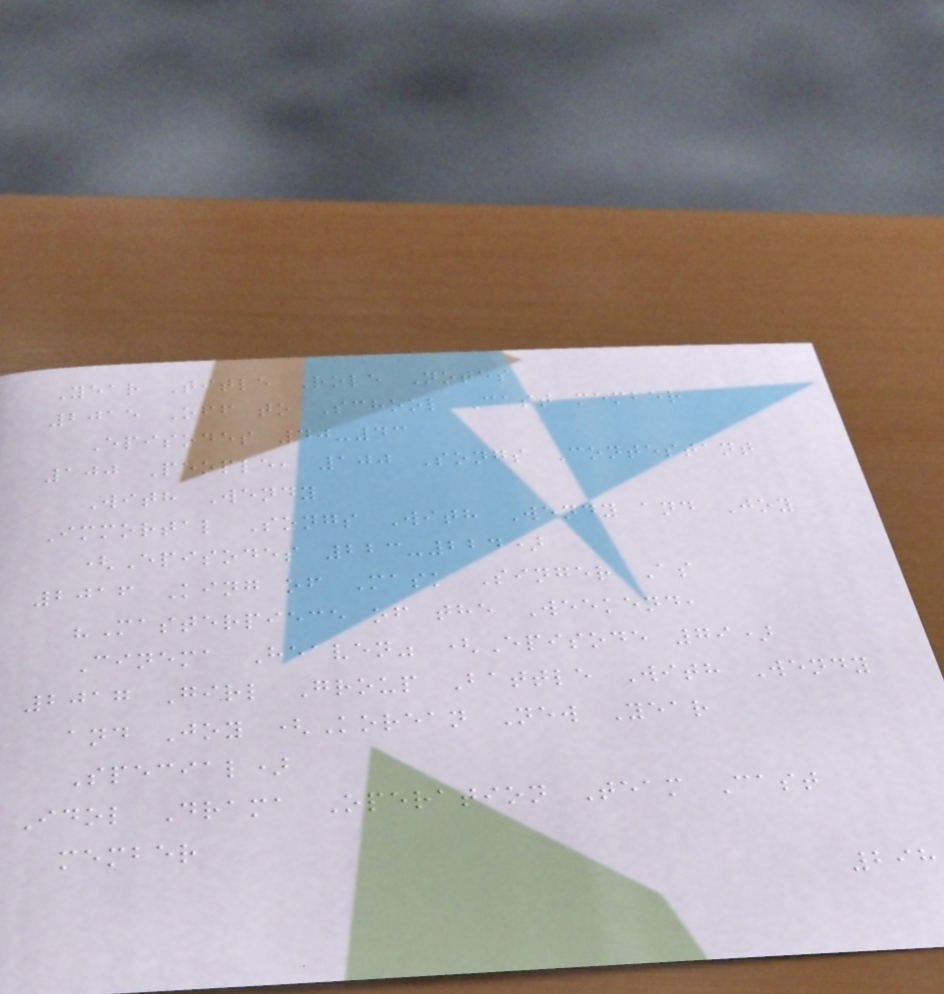Year Title Role Notes
2015 Off to School Cast member
Episodes 40-43
100 People, 100 Songs Contestant
With Wendy
Immortal Songs With Wendy and Joy
(Episodes 223-224)
2016 King of Mask Singer As
"Masterpiece of the Weekend,
Cinema Heaven" (Episode 79)
2017 Girl Group Battle With Wendy
and Joy (Korean New Year
Special)
Idol Drama Operation Team Cast
member
298
